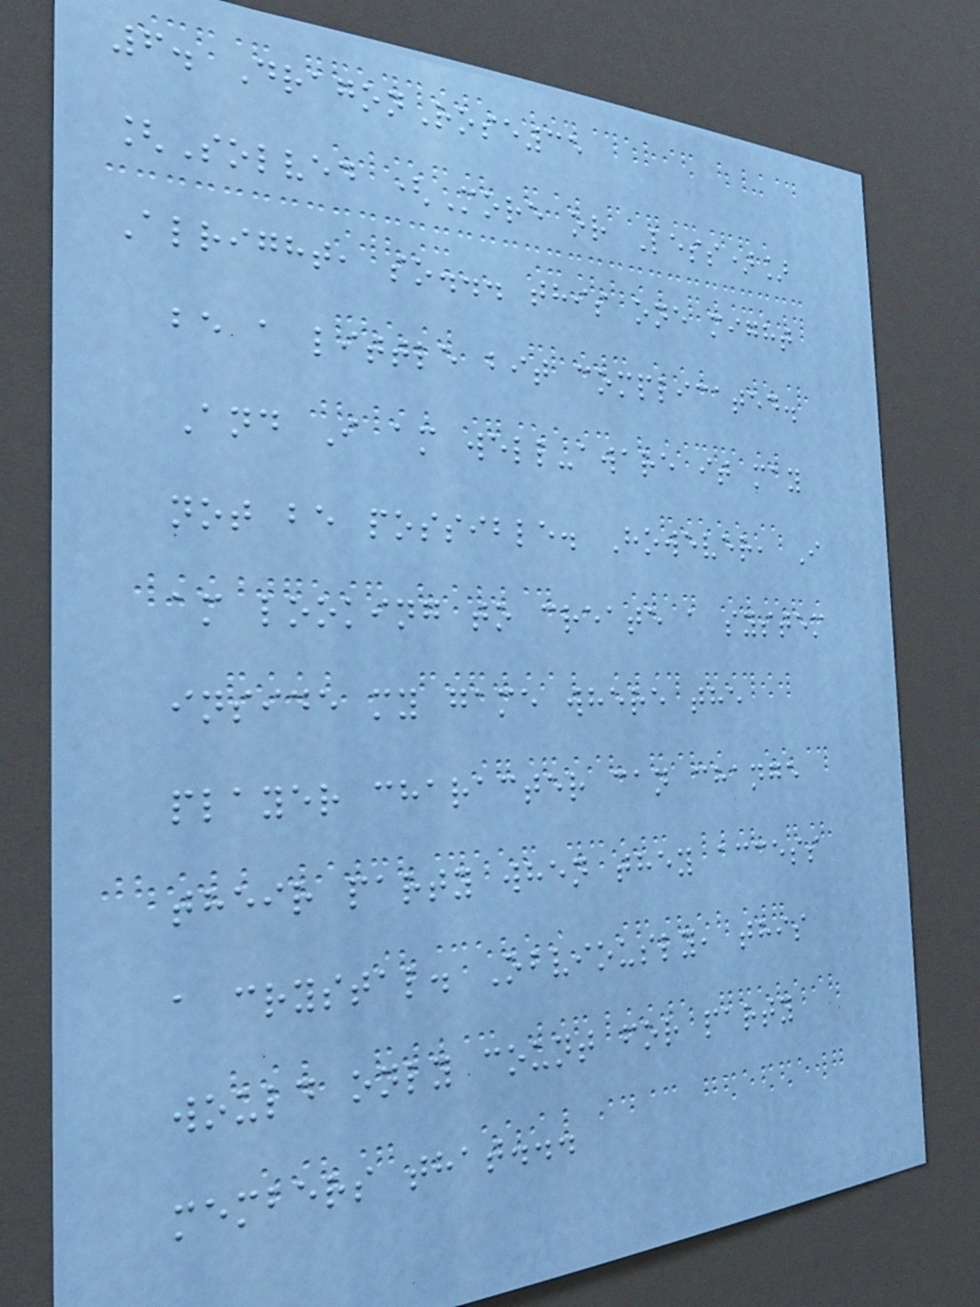6. DragonRose35
[Solved (More or Less)]
Alright, so... this one might
be a little bit complicated.
And I am well-aware it may
not be possible. However, I
am looking to create a system
inside my game where the
player character can change
their party when they access
a crystal. Obviously, this
would only count for party
members that...
